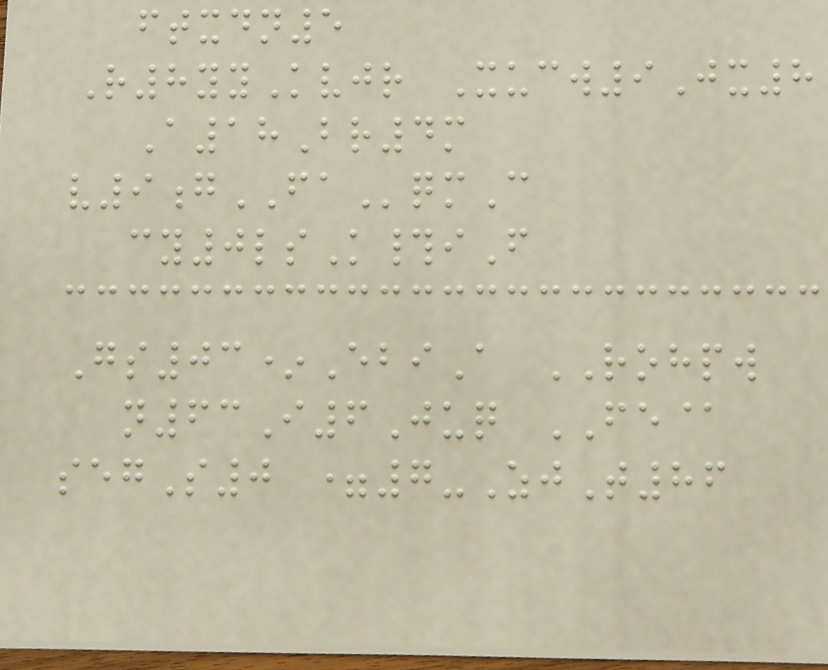ftxdn5
R8yyKvjr Xucw9Jx8
A18Br4m
v9gFAqmC
cy0lsK#iF
Gs03*EbiA ROHPW
n63I6Juq FE@
segS0 =7-ZjT86
